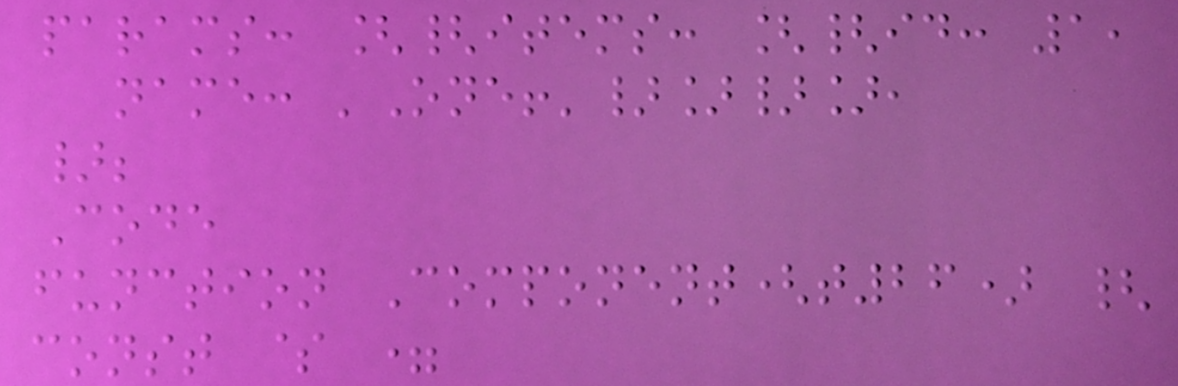params: [{items: [{id: 1,
name: 'One!'}]}],
};
Code
function Component(t26) {
const $ =
